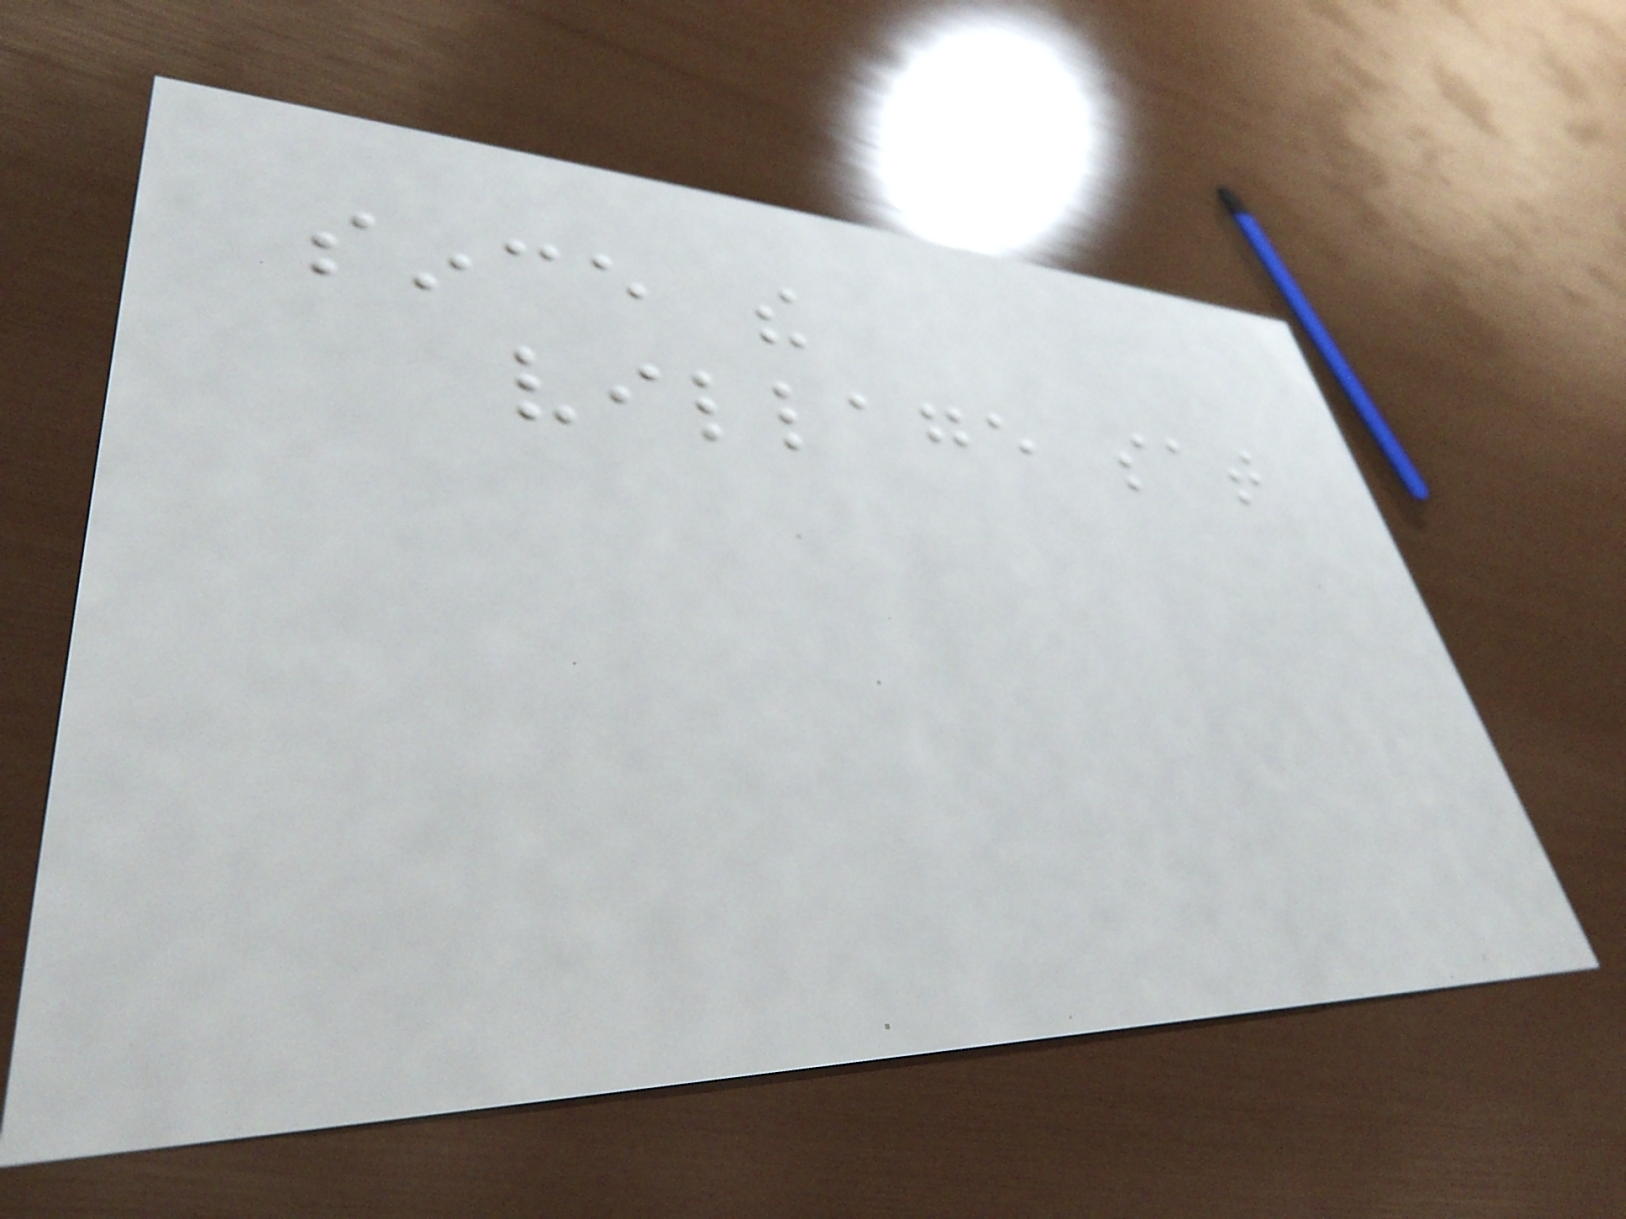since the
village sat
